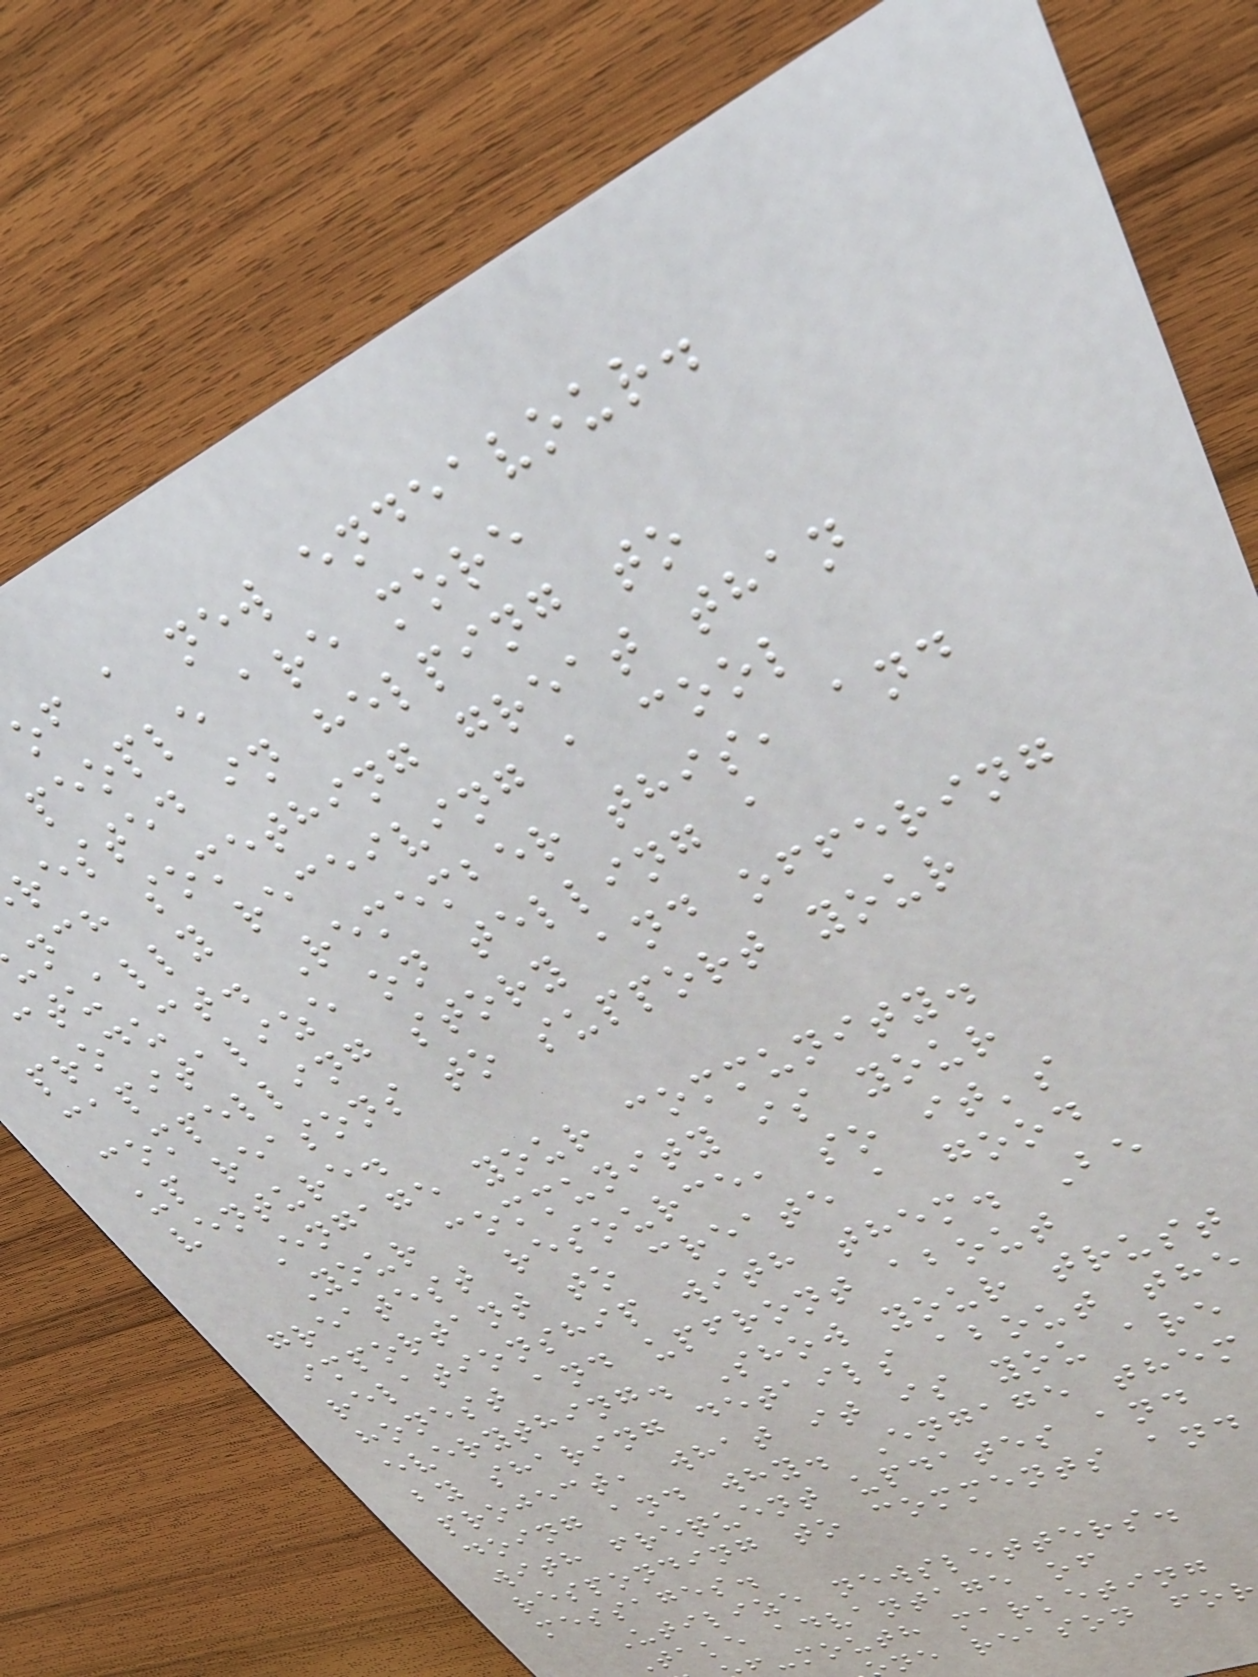of a new endeavour.
people are more
rested in helping to
nch something great than
ctually receiving a cool
product. Remember this, and
capitalize on telling a
compelling story and offering
up reasons to support your
venture.
Engage your community.
Your community is your
greatest resource, so it's
important to create a good
relationship with them. Be
honest and upfront about
everything. Show your trust
by sharing details about the
project, what it is you are
doing and why. Engage them
with frequent updates and
responding to comments and
messages.
Utilize newsletters.
Take advantage of
-mouth marketing
ne reason for
